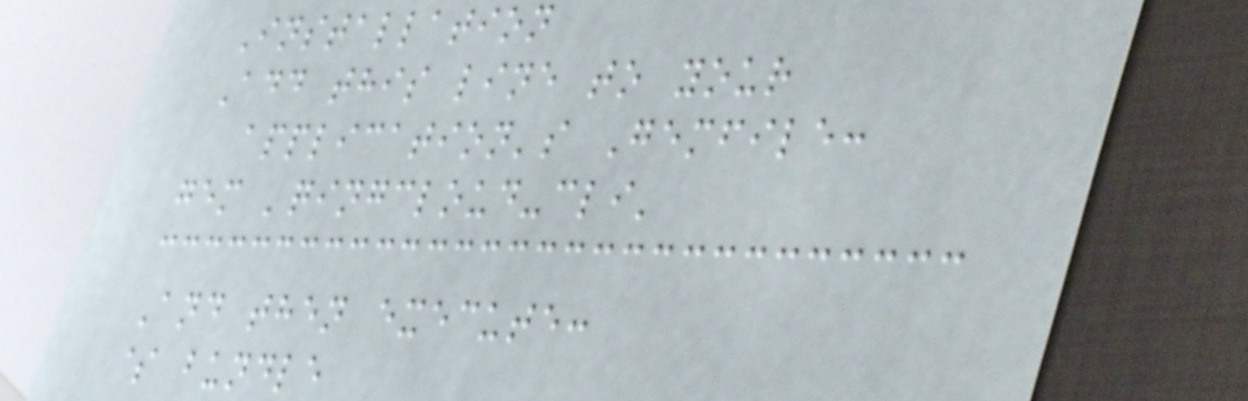Installation
Add this line to your
application's Gemfile:
gem 'qingcloud-cli'
And then execute:
$ bundle
